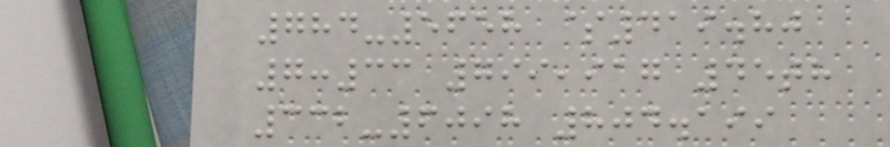784-5658 $419.80
7:33 799,917 45th
332-6098 804.199
